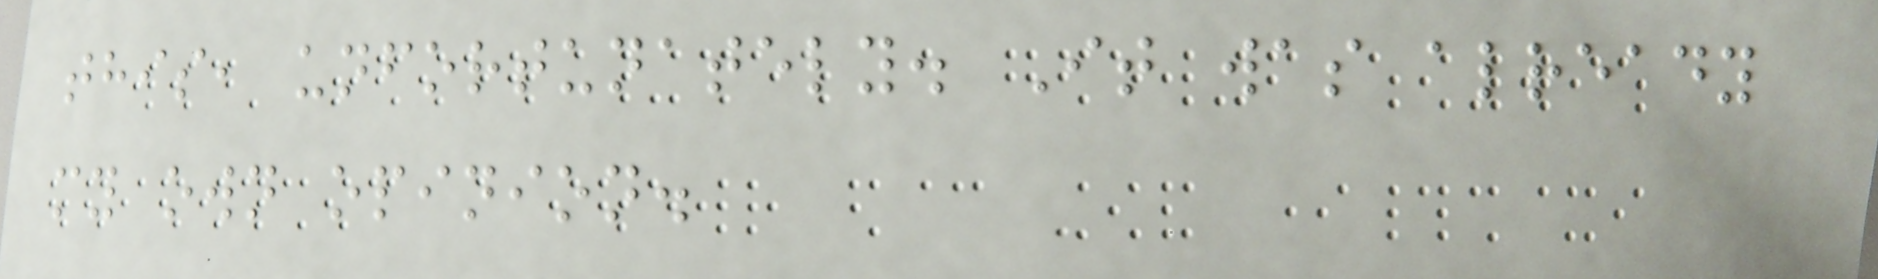this, unfortunately. It was already
my own opinion.
